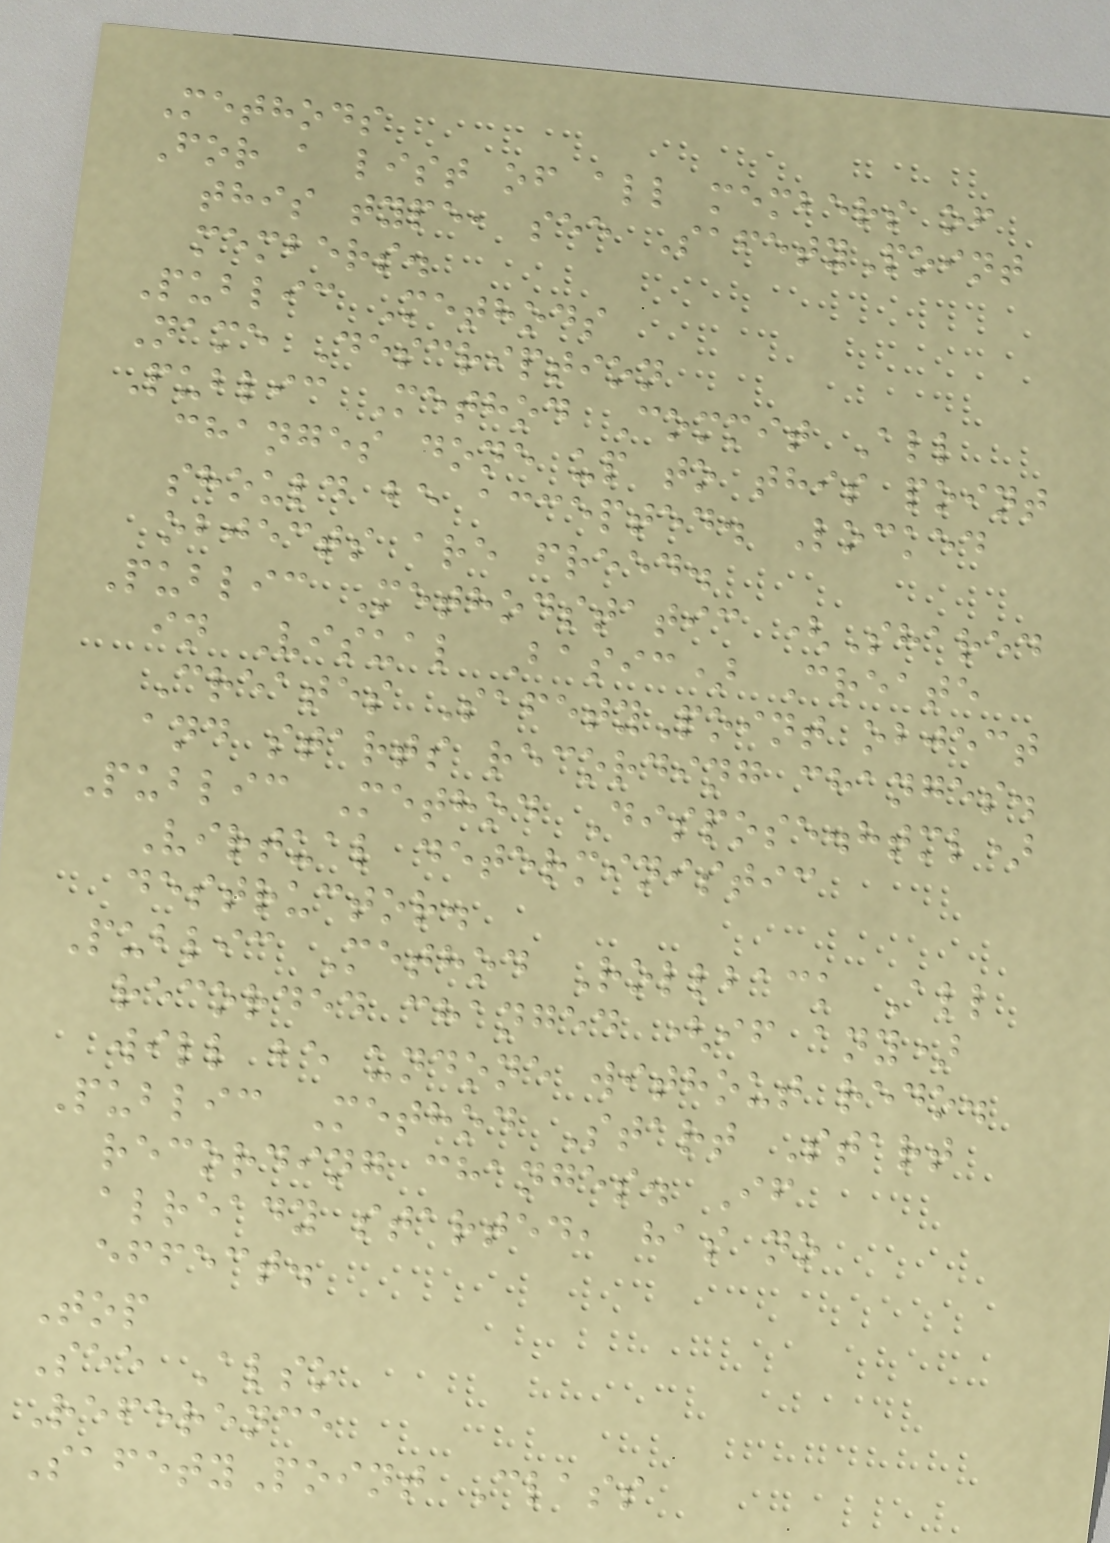Methods
For a list of all members of
this type, see SafetyPoint
members.
Public Methods
Name Description
Public Method Commit All
changes done up to this point
should be accepted. Locked
objects are freed.
Public Methodstatic (Shared
in Visual Basic) Create
Creates SafetyPoint object
and starts recording changes.
Public Method Dispose.html)
Virtual deterministic
destructor.
Public Method Rollback All
recorded changed (if any)
will be undone without redo.
Public Method Start Start
recording changes. If
already started, has no
effect.
Top
See Also
Reference
SafetyPoint Class
